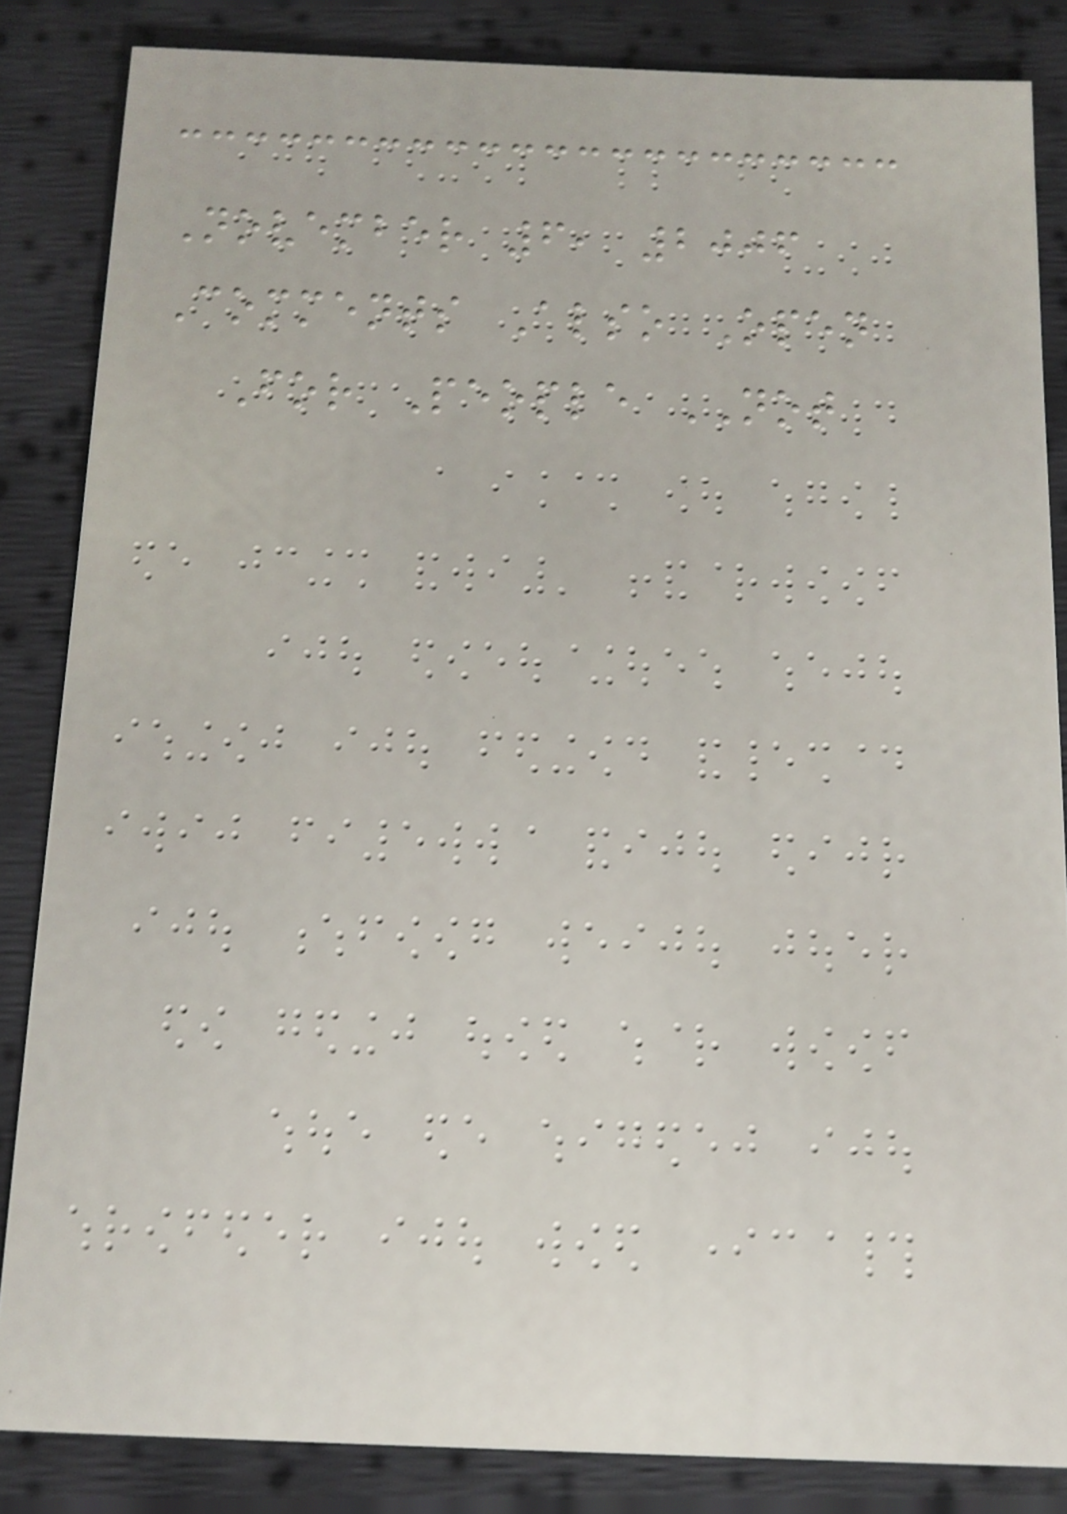November 6, 2006
Comments Also Open
For People NOT
